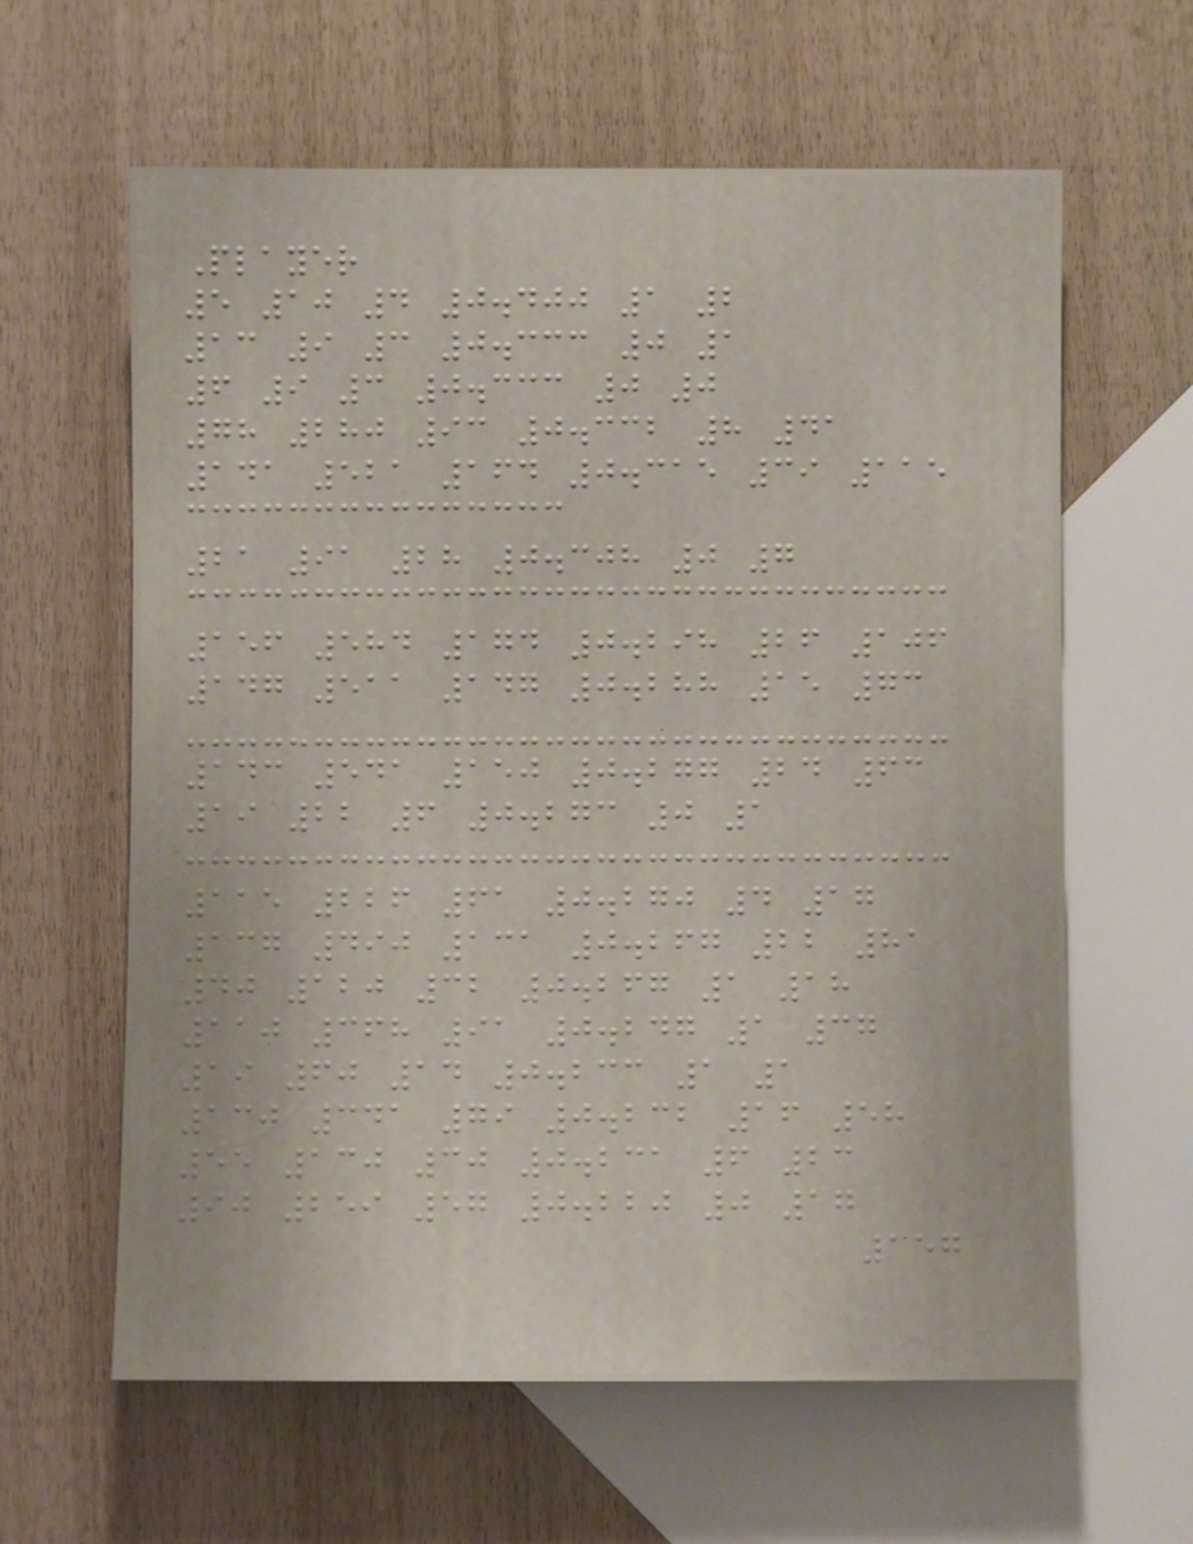Player
5 10 4 0.400 1 2
13 9 3 0.333 0 1
6 9 3 0.333 0 0
78 280 93 0.332 8 41
141 521 164 0.315 39 115
21 91 28 0.308 0 7
156 584 174 0.298 26 106
147 511 147 0.288 15 73
143 541 150 0.277 24 63
19 22 6 0.273 0 1
115 226 61 0.270 4 17
137 490 131 0.267 22 81
40 120 32 0.267 1 18
110 368 91 0.247 1 37
19 60 14 0.233 1 1
130 341 79 0.232 16 58
55 130 30 0.231 6 23
90 259 57 0.220 0 17
157
